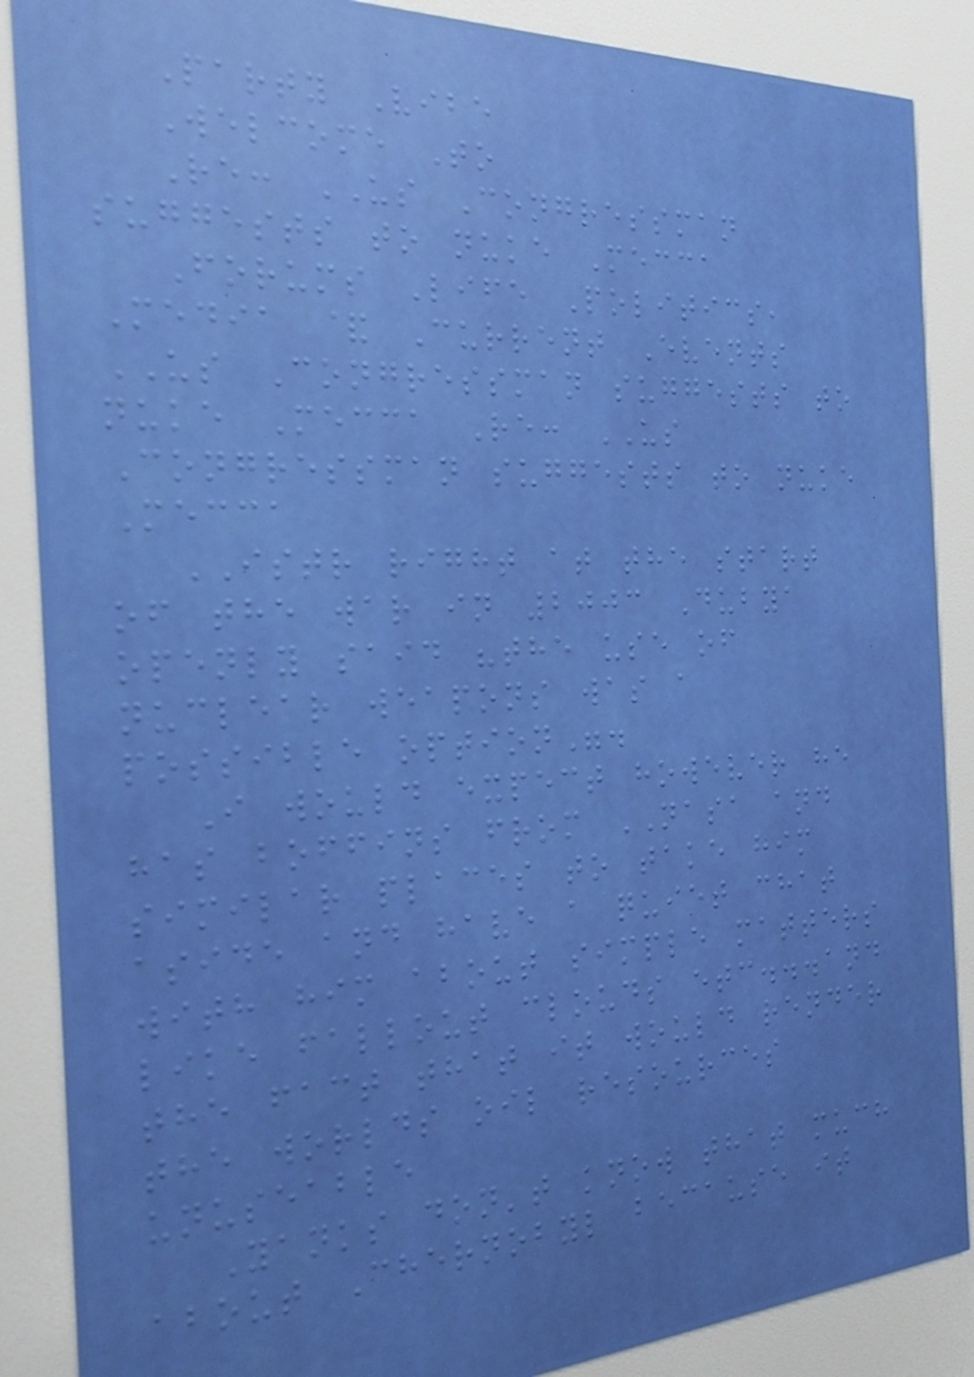Party Vibe
Welcome To
Re: US Congressman
suggests to nuke Mecca
Forums Life Politics,
Media & Current Events
US Congressman suggests to
nuke Mecca Re: US
Congressman suggests to nuke
Mecca
ISTR right at the start
of the war in 2003 Dubya
openly said "the use of
nuclear weapons was a
possible option".
I would expect however he
has boffins from NASA and
similar places to take him
aside and have a quiet chat
with him about simple matters
like fallout clouds etc...and
the fact that it would render
the worlds oil resources
unuseable
Yanks don't know that much
about Chernobyl because it
